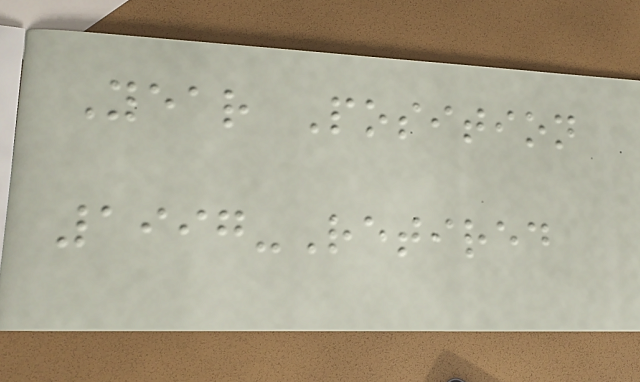Year Position
1997-Retired
